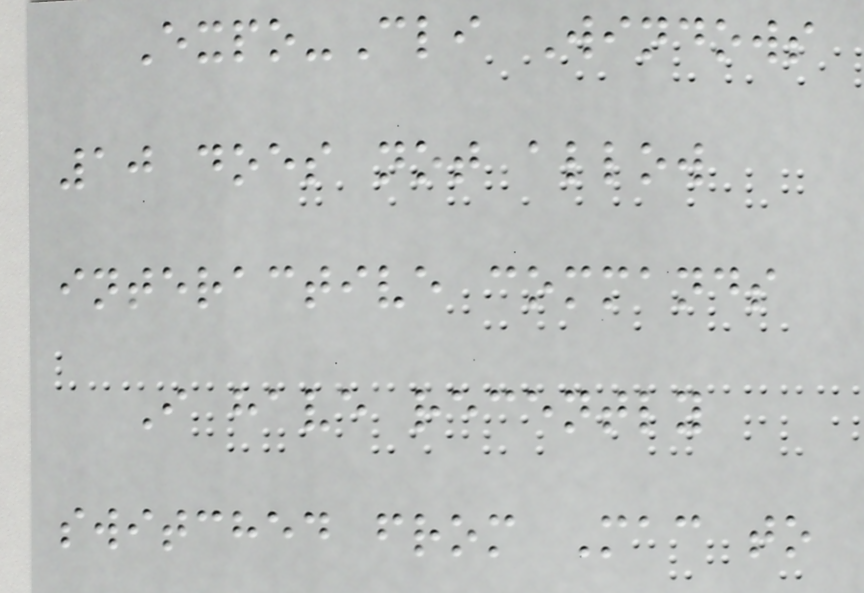Expo-Cli Windows
10 does not allow
interactive commands
I have recently
switched from Mac to
